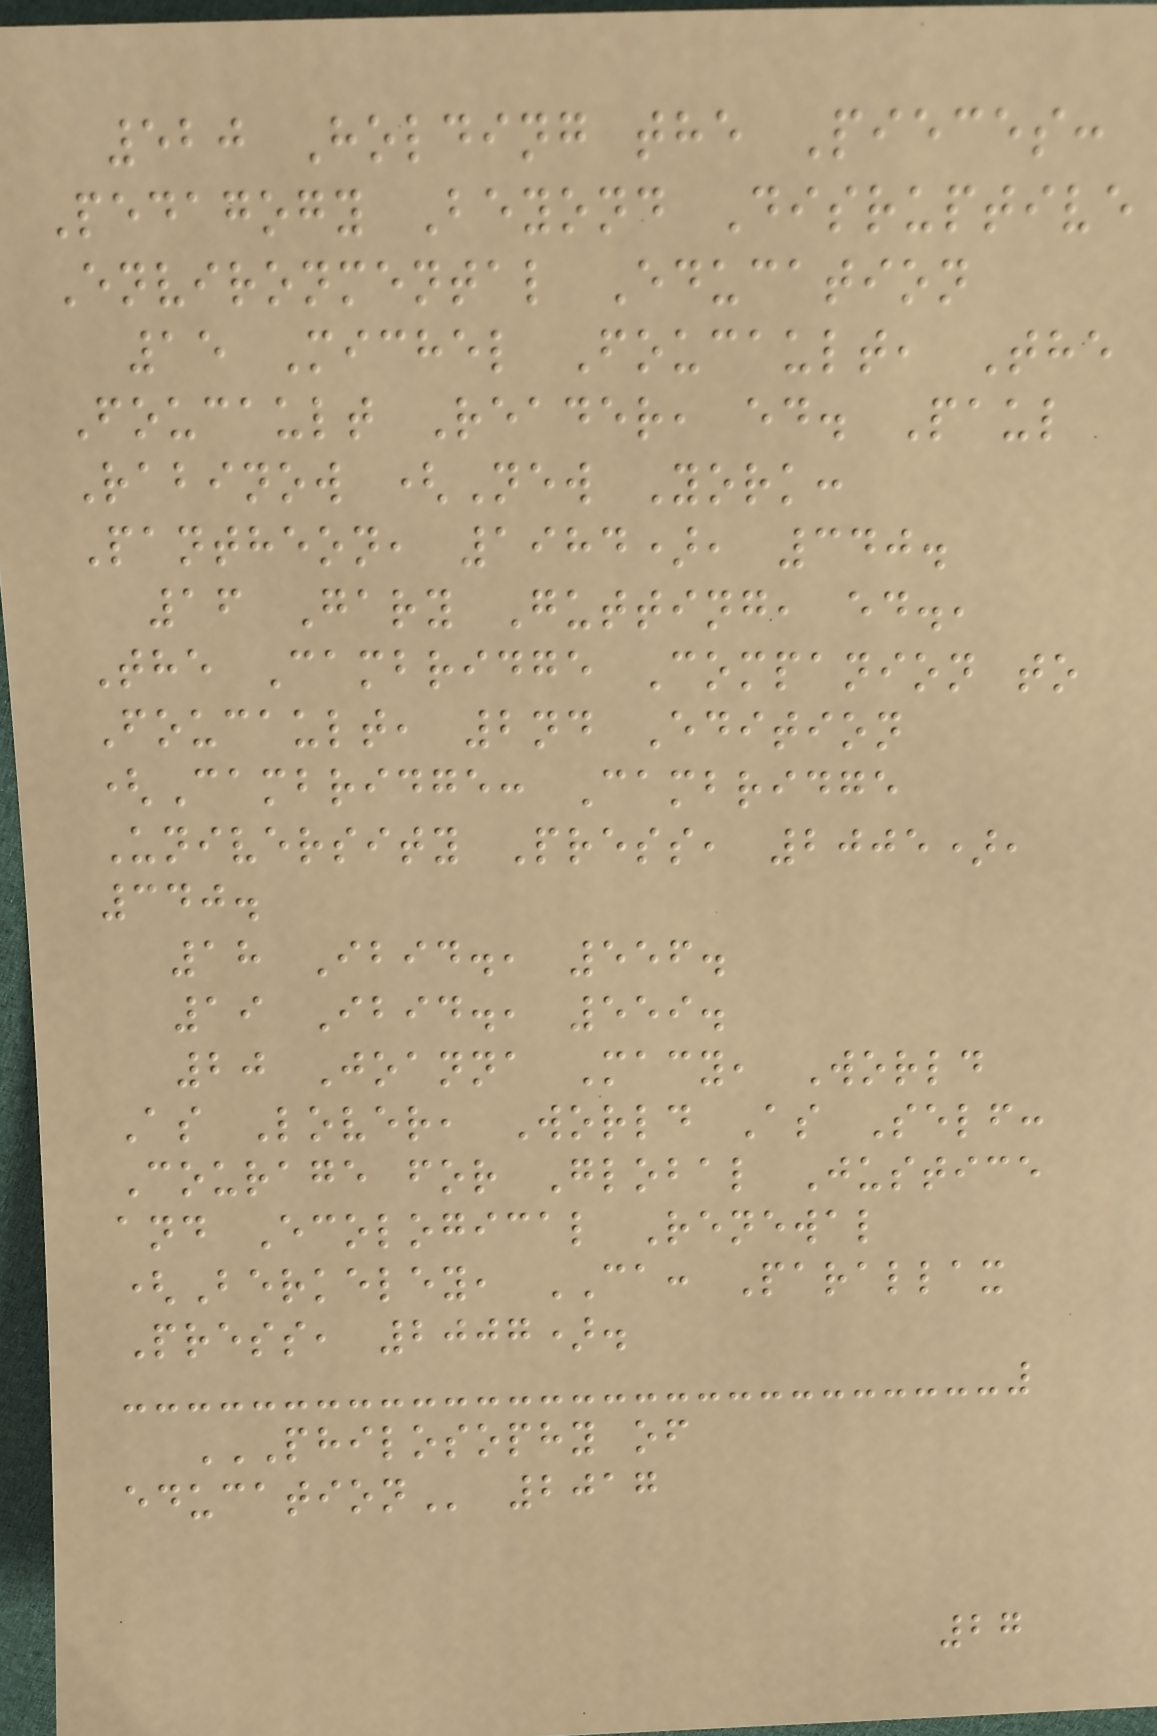520 Holding the Pieces:
Pedagogy Beyond Disruptive
Environmental Education
15 Michel Foucault, The
Foucault Reader, ed. Paul
Rabinow (New York:
Pantheon, 1984), 340.
16 Gary Gutting, ed.,
The Cambridge Companion to
Foucault, 2nd Edition
(Cambridge: Cambridge
University Press, 2005),
340.
18 Ibid., 556.
19 Ibid., 559.
20 Joanna Macy, World
As Lover, World As Self:
Courage for Global Justice
and Ecological Renewal
(Berkeley, CA: Parallax
Press, 2007).
PHILOSOPHY OF
EDUCATION 2017
27
